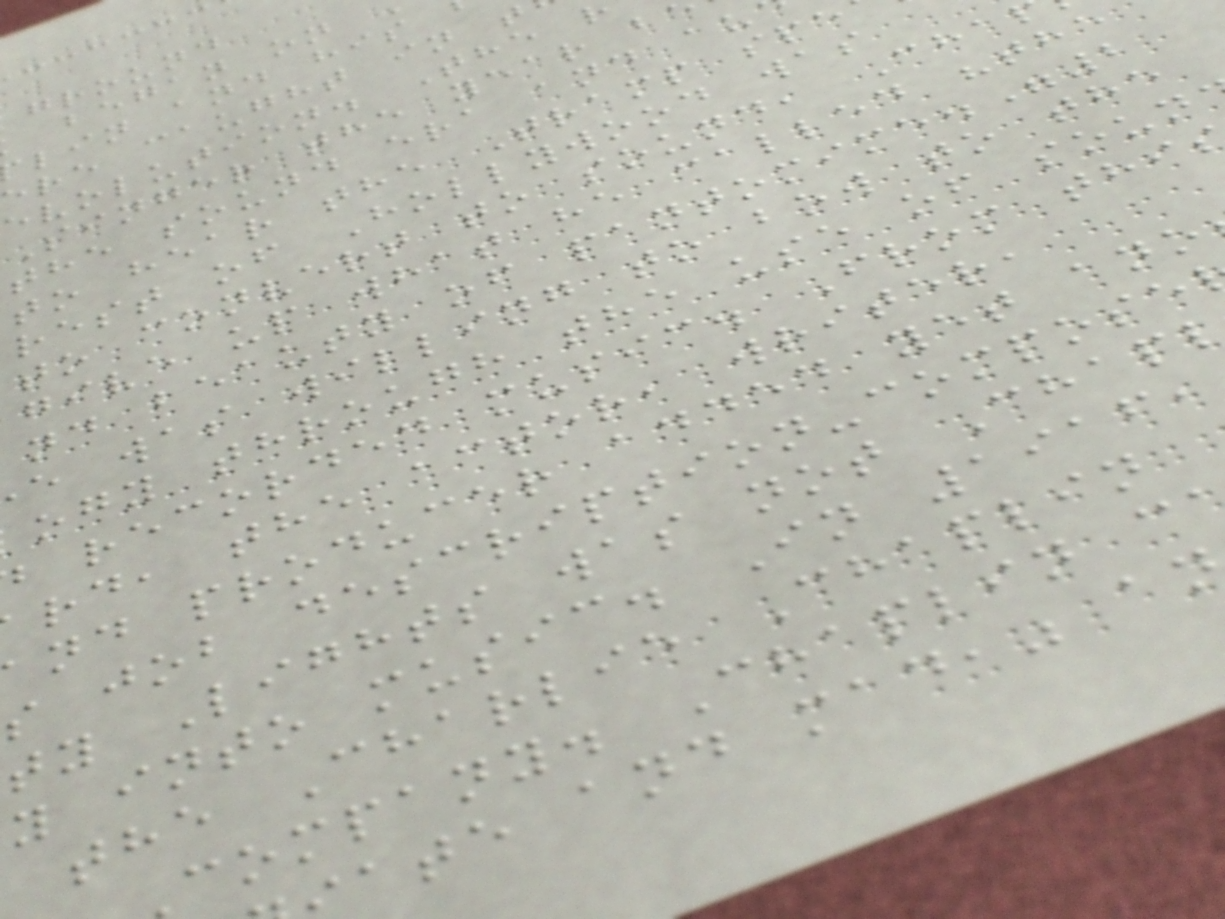ground
lin and his
ere caught in t
evolution. The
Singer the year b
the sound era and au
to hear the Tramp spe
rest of Hollywood was
to convert to sound, Cha
give up what he called "the
nd beauty of pantomime."2
e was willing to bow to the
ogy through the use of soun
recorded music. From thi
rd, the actor, writer,
nd producer added yet ano
s job description-compose
ty Lights was not Chap
y into music. In 1916,
the Charlie Chaplin
company. Chaplin c
ate and mad," a
